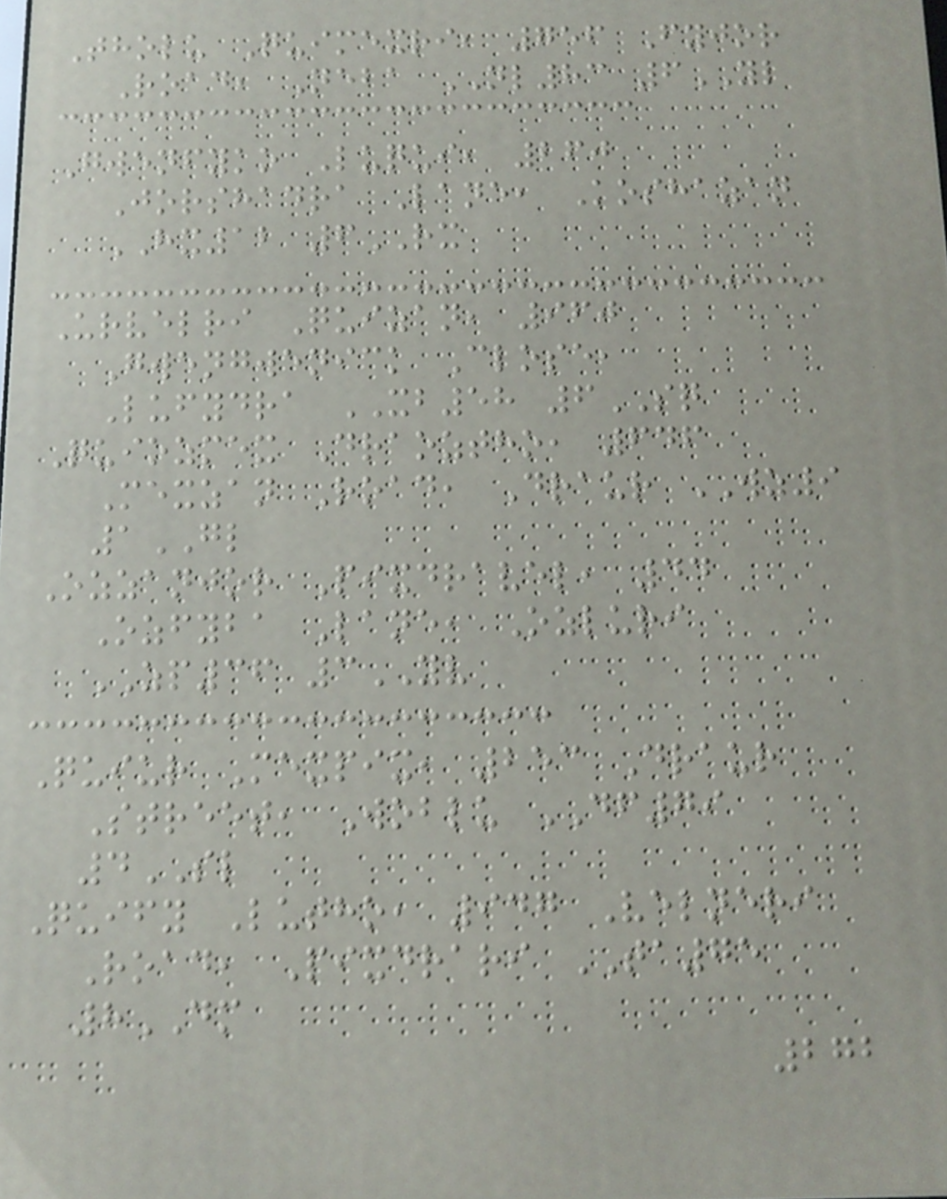Tholu Quimexri, 756 Fyjor
Road, Neba NL83 6YL
Gwenfyko Luqui, 260
Jorshadra Lane, Koshazan
HX12 6RX
Urvelri Quizan, 960
Gwengwenick Close,
Lufydra XB58 6SQ
Quiozmex Draoztho, 646
Mexzan Road, Draur WZ9
1GL
Ozzanjor Pixdravel, 44
Ozfyba Lane, Ozluri
ZP36 3YV
Quiur Mexpix, 253 Draur
Street, Woblu DF79
4SL
Quify Lutho, 947 Velneri
Road, Pixdrari TA75
8DM
272
